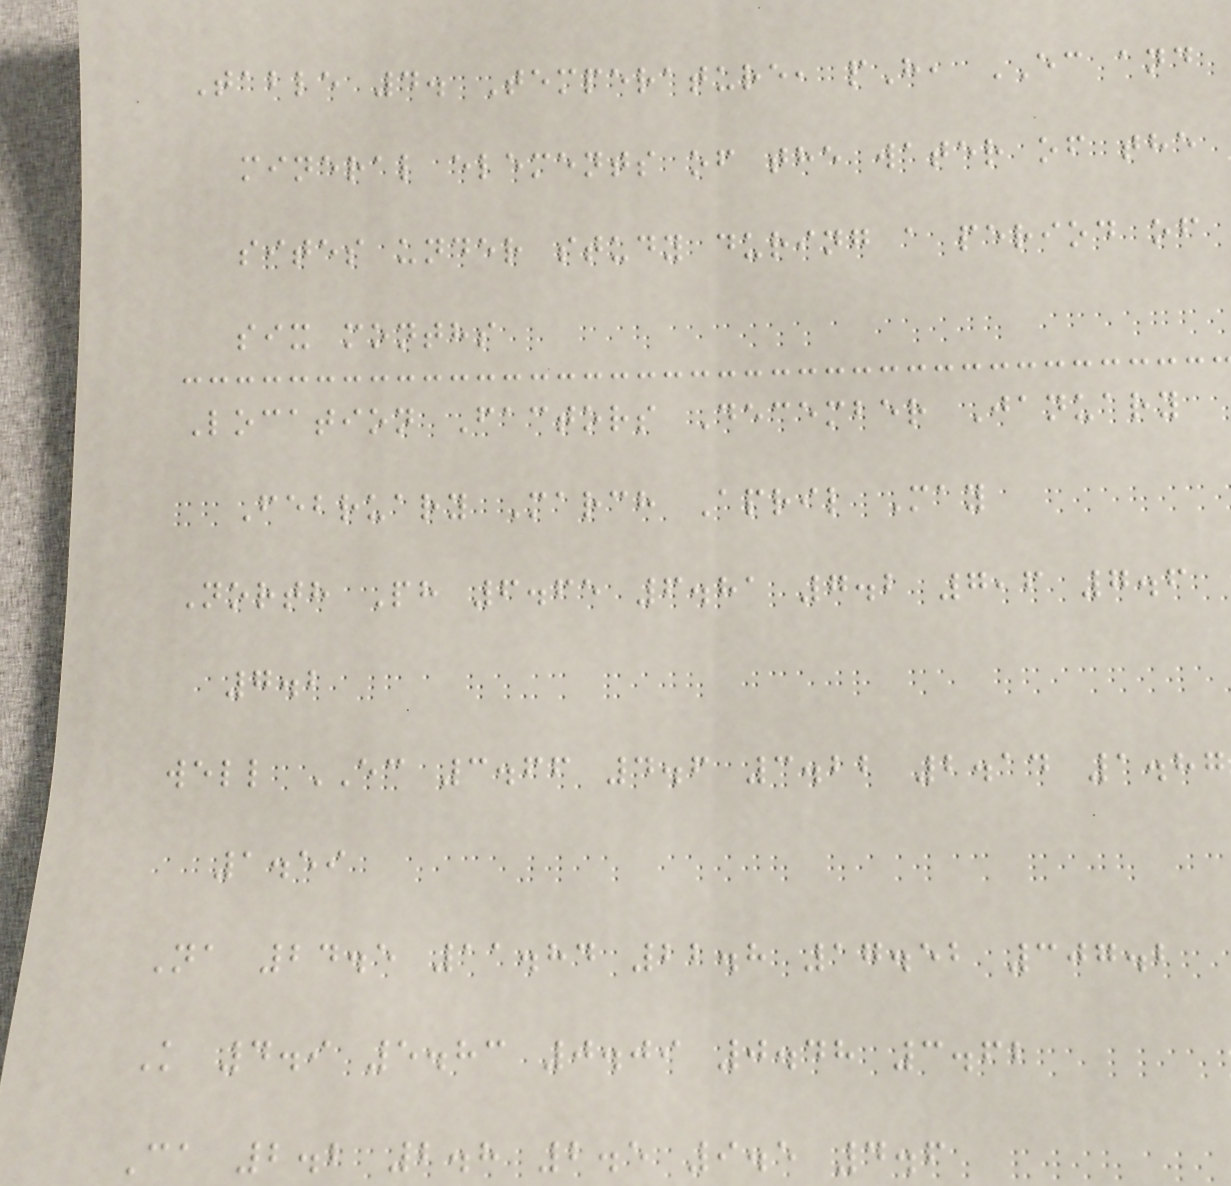Table 4. Temperature, pH, EC and
mineral elements of the water of the
sites under study during a period of
six months
Location Factors December January
February March April May
North Ph 6.65 6.81 7.2 7,6 7.6
7.2
well EC 3.66 4.6 3.22 2.14 1.87
1.59
Na 24.5 11.84 22.8 17.52 307.2
K 4.9 5.83 0.09 0.48 3.62
Ca 2.2 2.8 2.5 9.5 4.6
